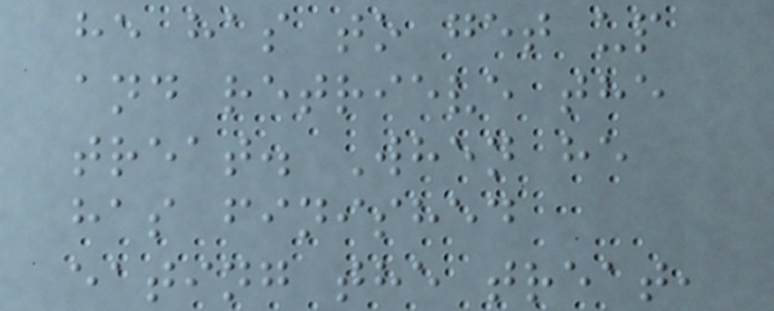he has to get up
and retrieve the
treat. When he
has finished
eating the treat,
